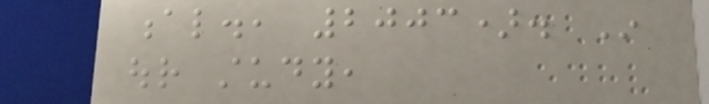al., 2003). In
our study,
